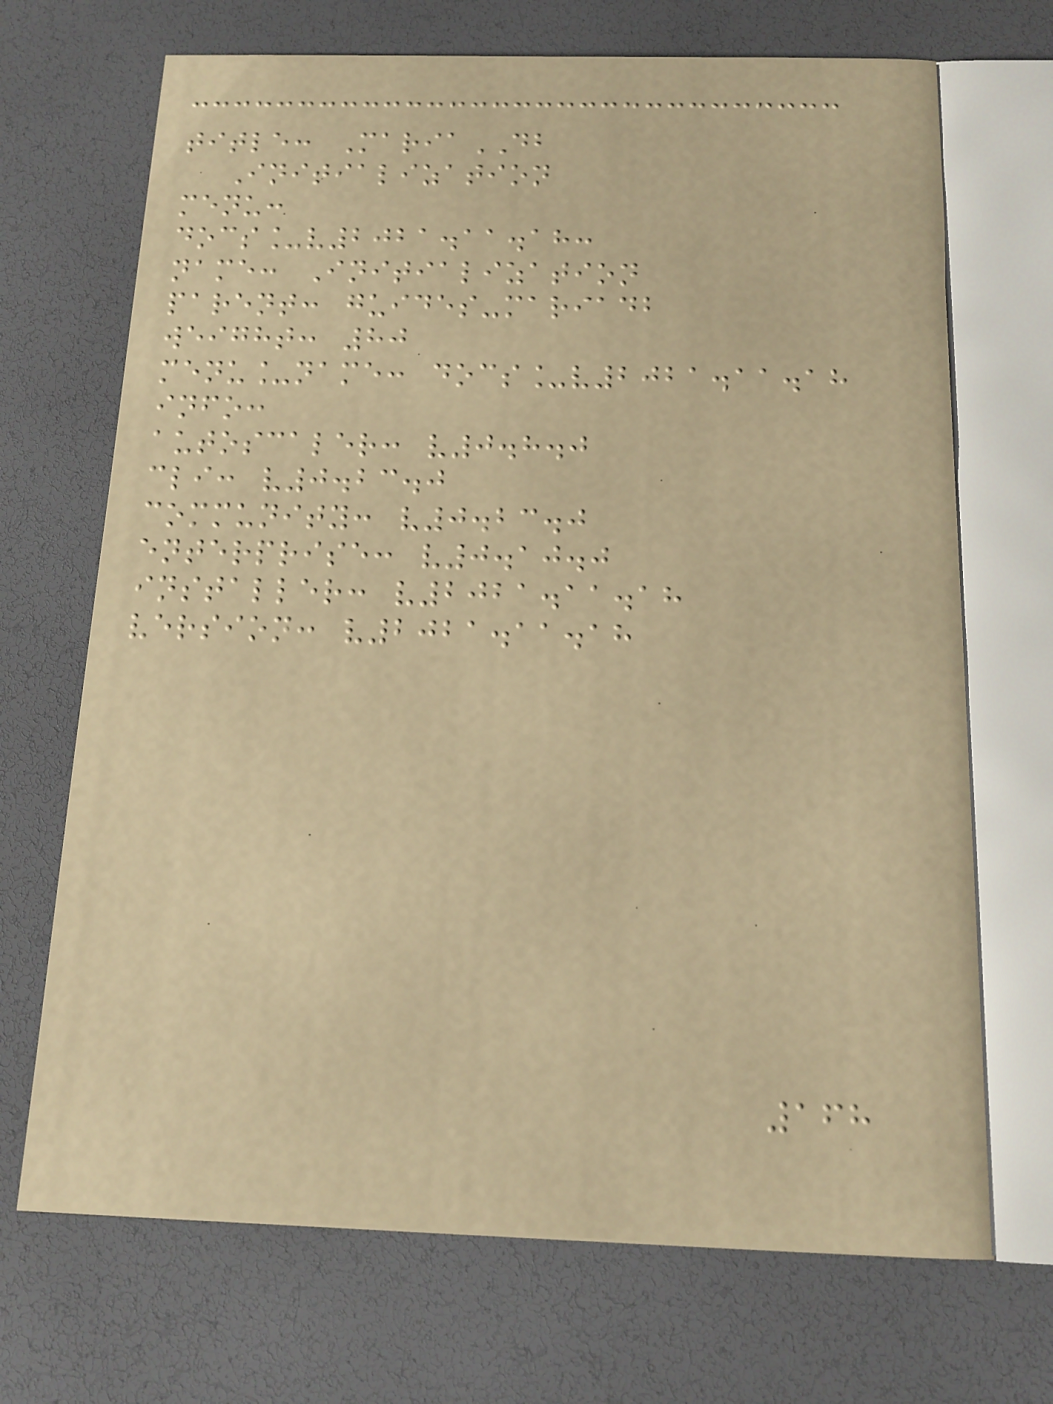title: MariaDB
Initialization
menu:
docs_v2021.11.18:
name: Initialization
parent: guides-mariadb
weight: 80
menu_name: docs_v2021.11.18
info:
autoscaler: v0.8.0
cli: v0.23.0
community: v0.23.0
enterprise: v0.10.0
installer: v2021.11.18
version: v2021.11.18
168
